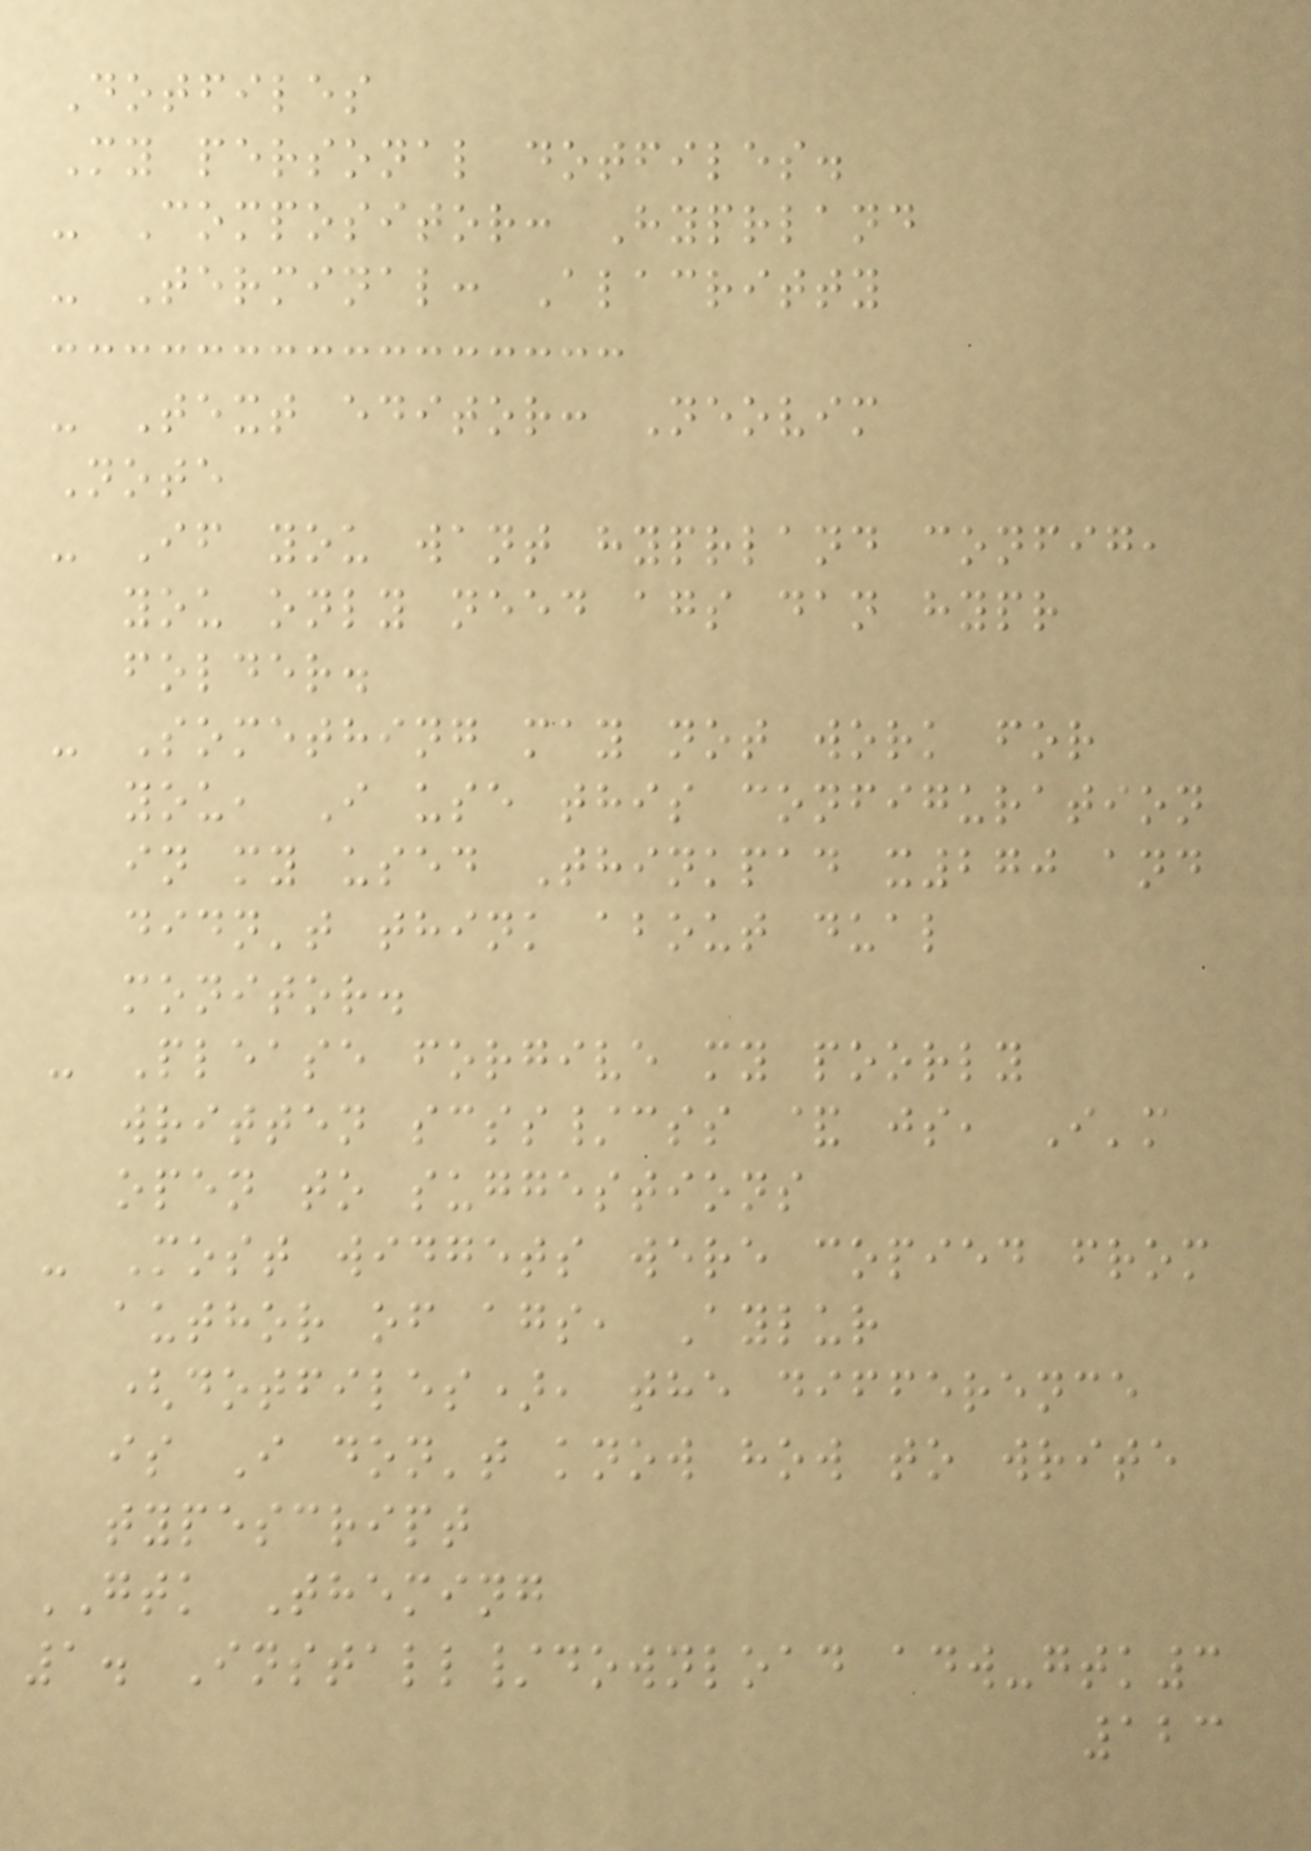Dotfiles
My personal dotfiles.
- Compositor: Hyprland
- Terminal: Alacritty
- Text editor: Neovim
Note
- If you want hyprland config,
you only need ags dan hypr
folder.
- Something may not work for
you, I use this configuration
in my used Thinkpad x270 and
didn't think about dual
monitor.
- Please forgive my poorly
written scss/css & js, I'm
open to suggestions
- Most widgets were copied from
author of ags, Aylur
(dotfiles), the difference
is I don't know how to write
typescript
GTK Theming
1. Install/download adw-gtk3
123
